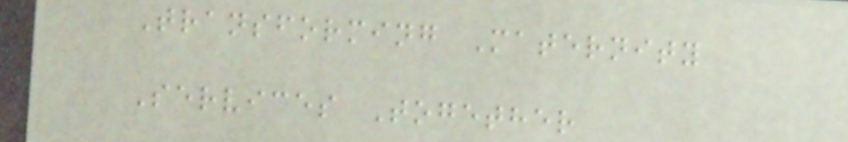Transforming Maternity
Services Together
